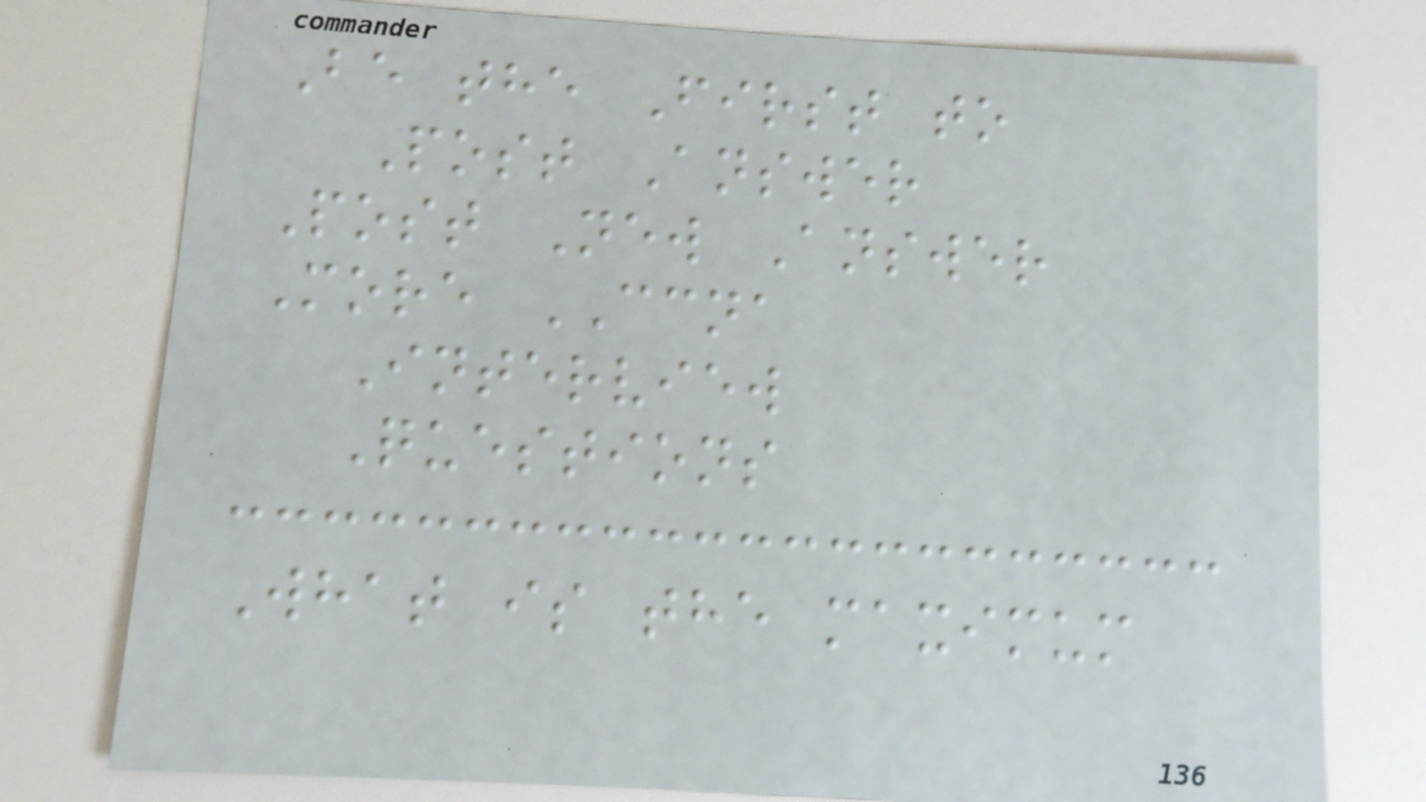Be the First to
Post Answer
Post New Answer
More CCNA
Interview
Questions
What is the maximum
